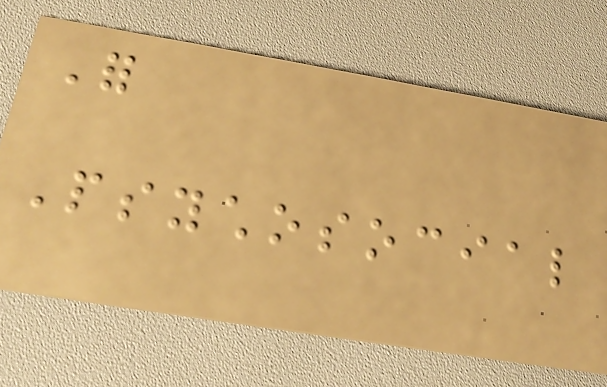For
Psychosocial
